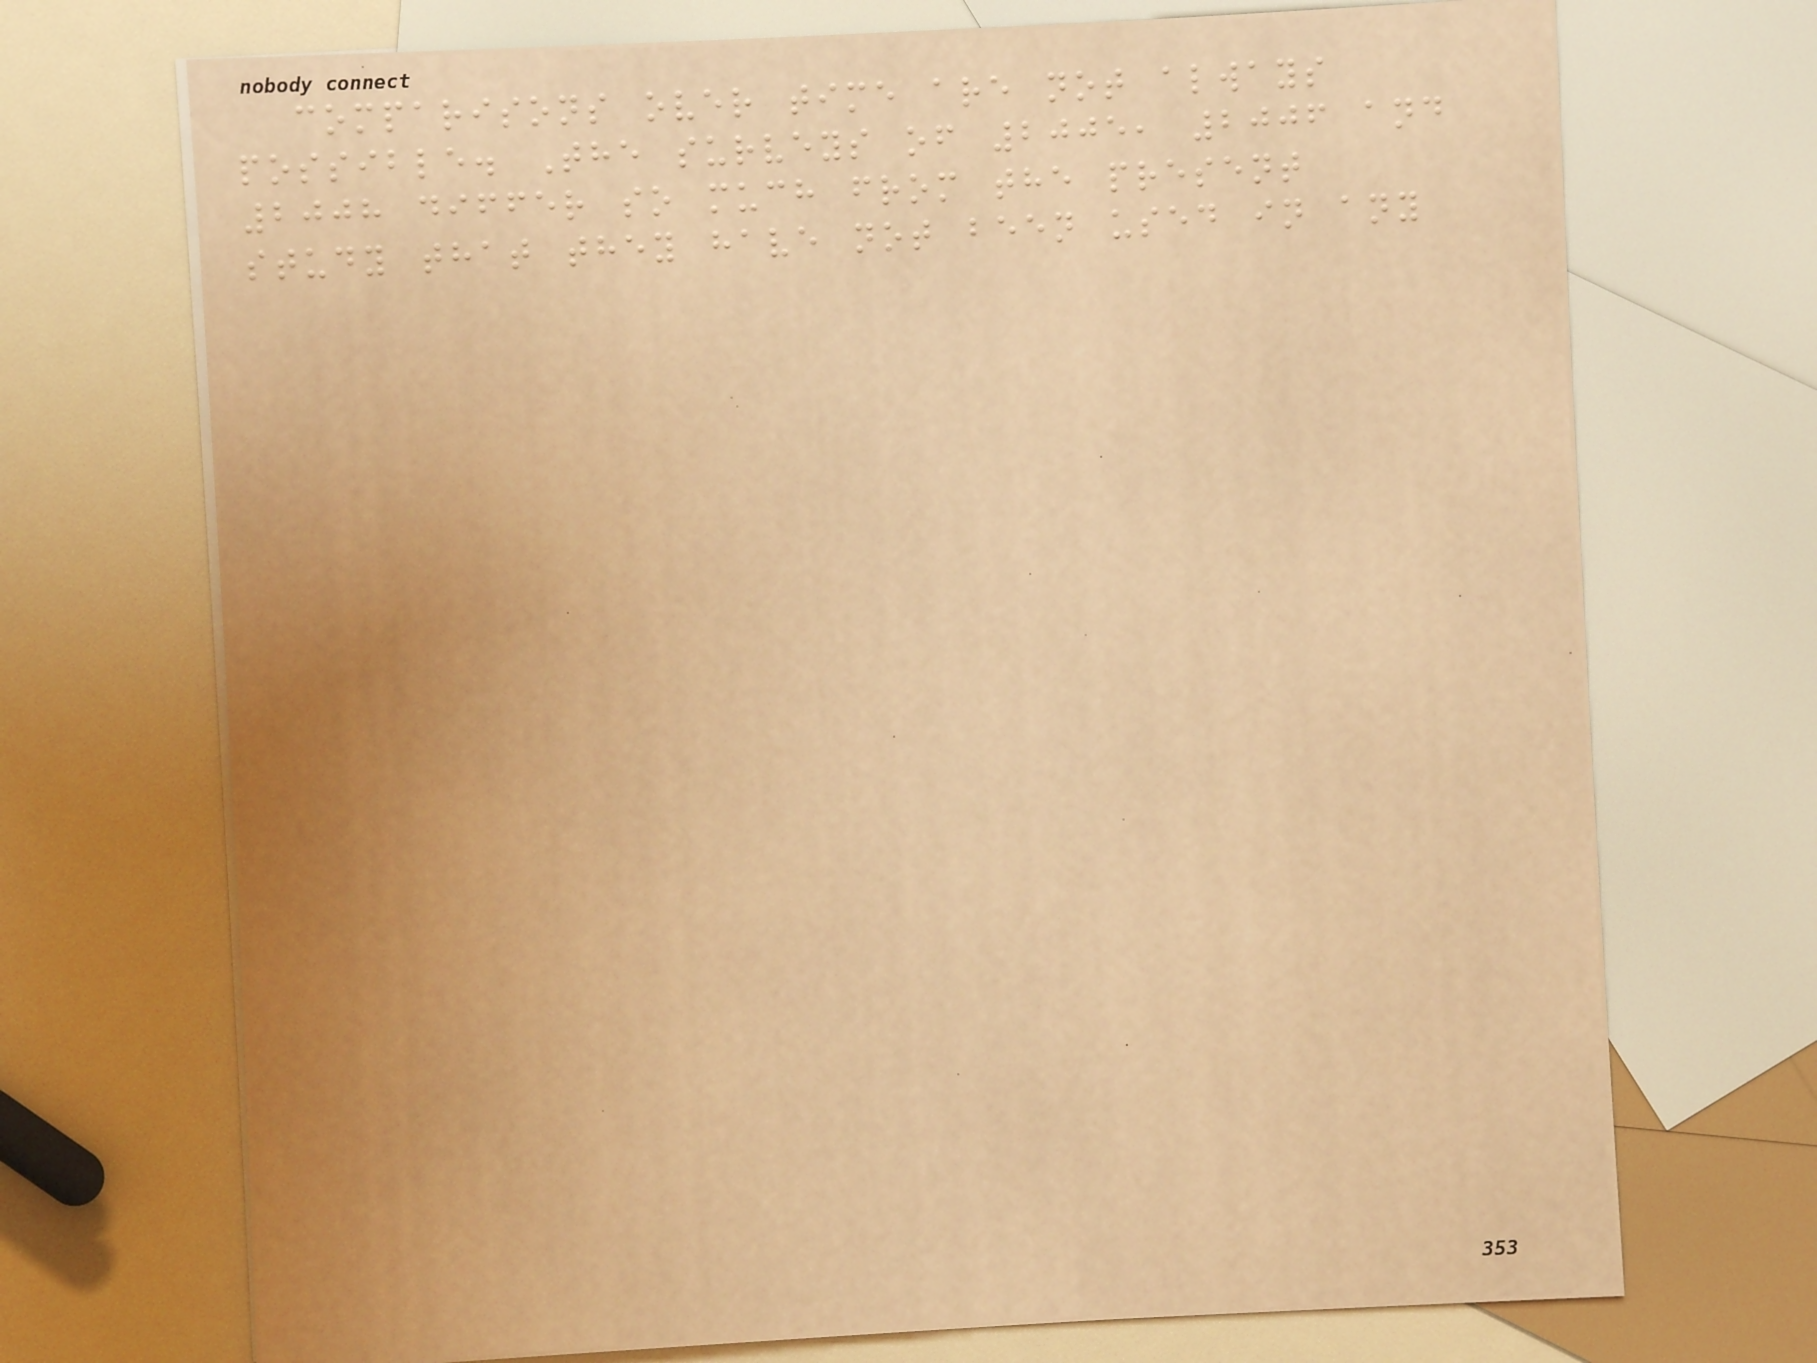comparisons over time are not always
possible. The surveys of 2005, 2006 and
2008 differ so much from the present
study that they have not been used in any
